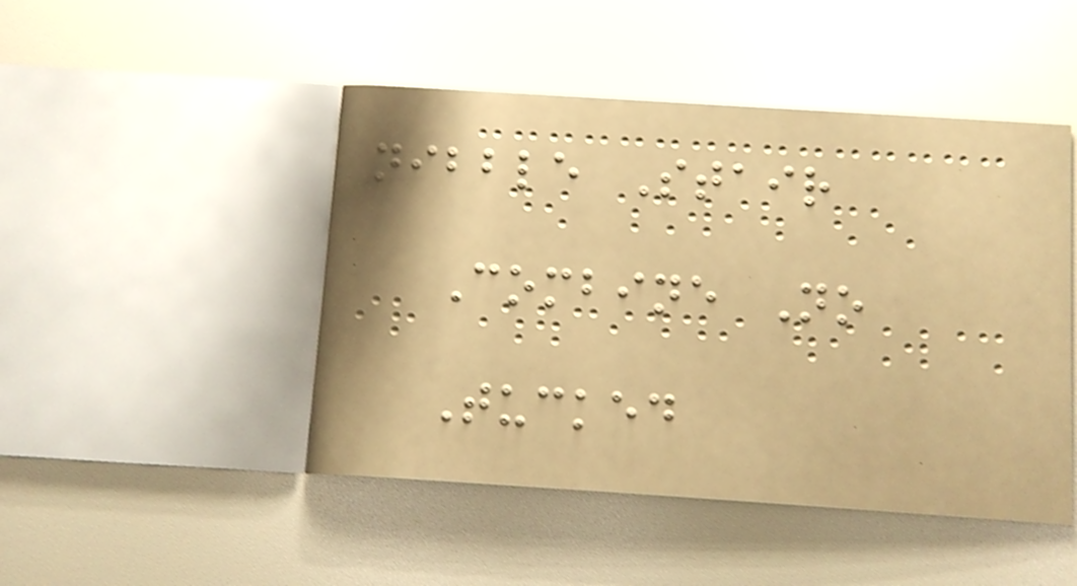nibble Stair
Combine No
Tucked
